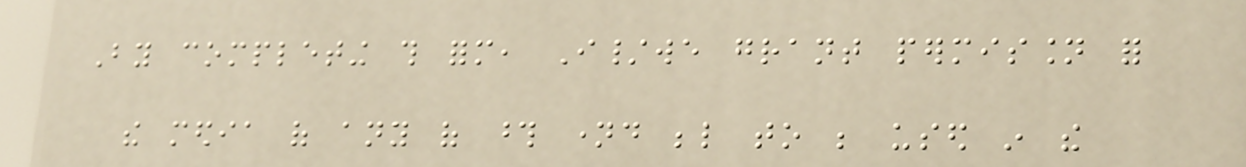By completing this form, I/we grant permission for
the media of any of those named below to be used in the
